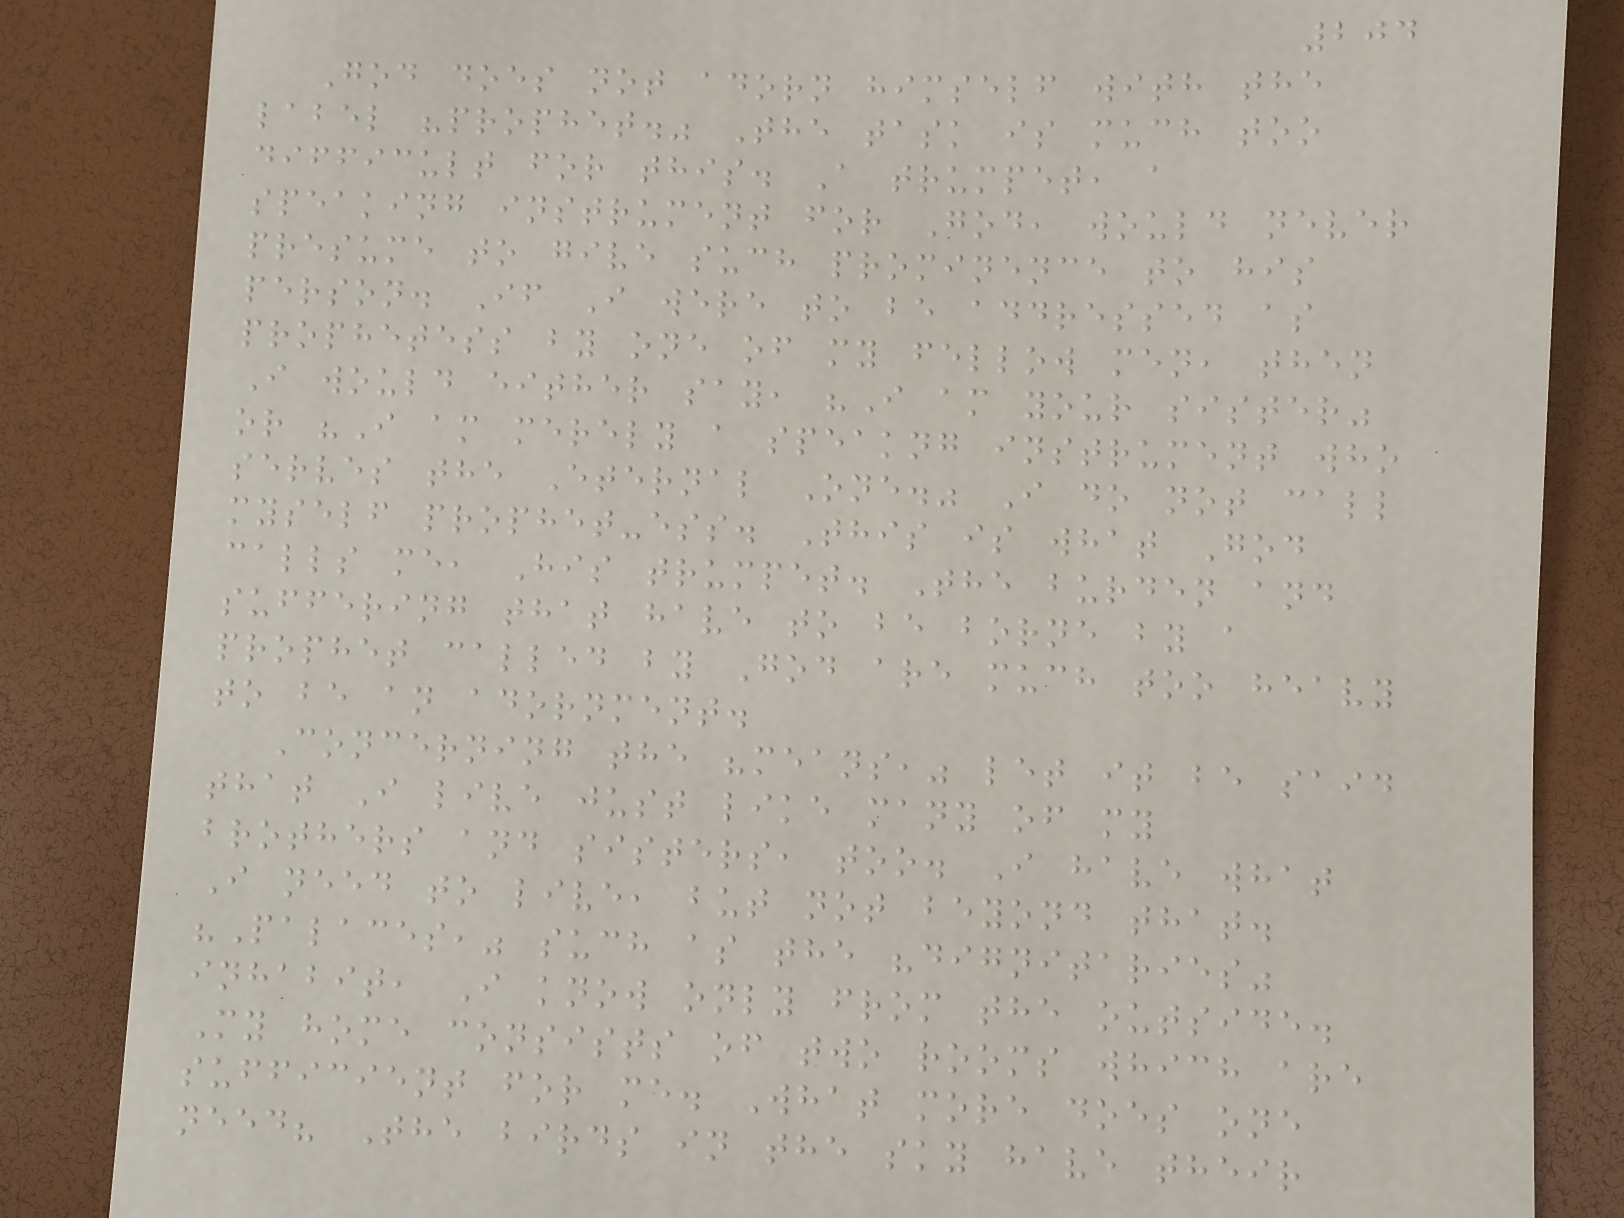204
God does not adorn himself with the
label "prophet." The task is much too
difficult for this. A trumpet, a
speaking instrument for God, would never
presume to give such prominence to his
person. If I were to be addressed as
prophetess by one of my fellow men, then
I would either say, "I am your sister"
or "I am merely a speakng instrument who
serves the Eternal One." I do not call
myself prophet-ess. This is what God
calls me, His trumpet. The burden and
suffering that have to be borne by a
prophet called by God are much too heavy
to be an adornment.
Concerning the "means," let it be said
that I live just like many of my
brothers and sisters, too. I have what
I need to live, but not beyond that.
"Palaces," such as the "dignitaries"
inhabit, I know only from the outside.
My home consists of two rooms which are
sufficient for me. What more does one
need? The birds in the sky have their
